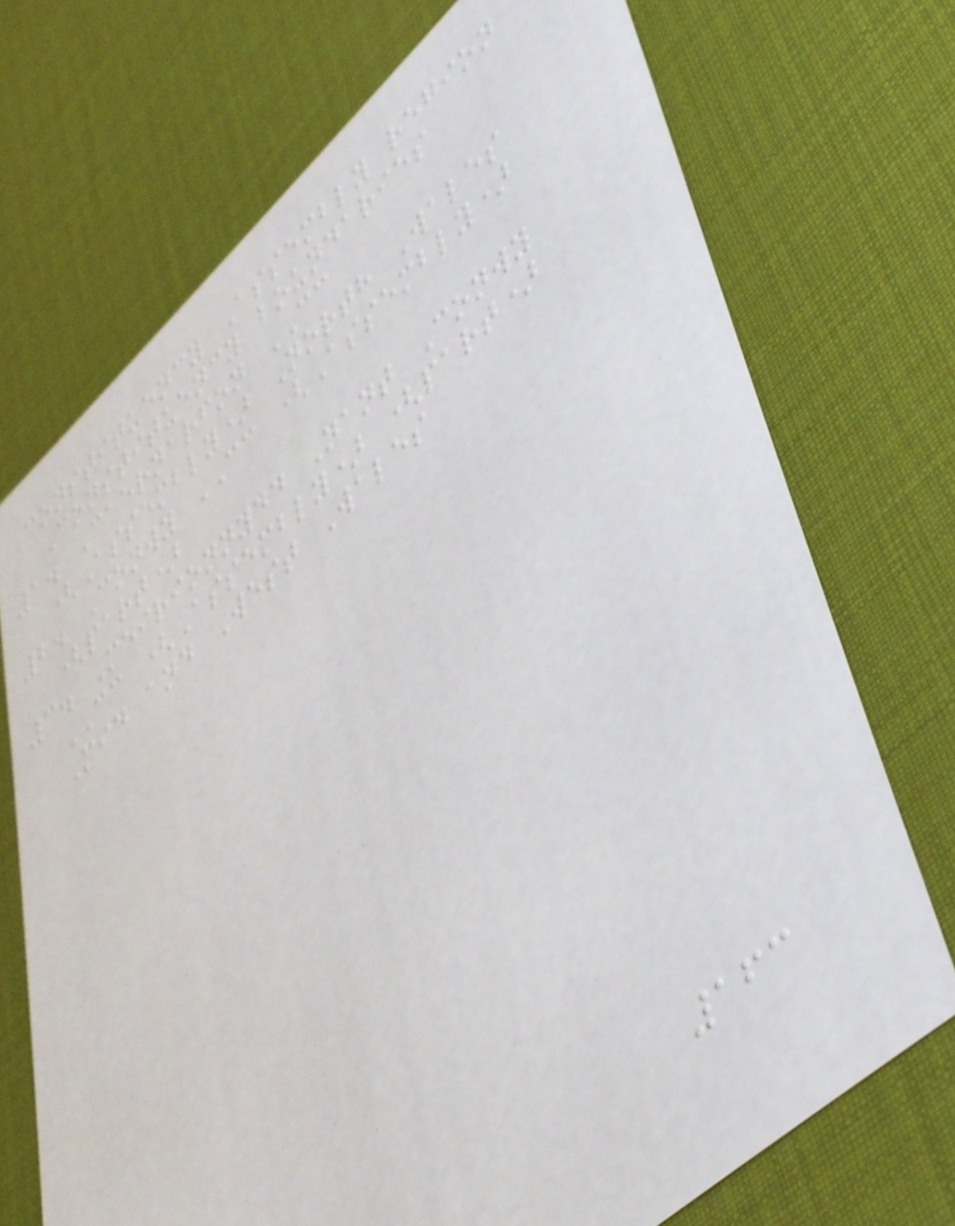Constituency Assembly region
Constituency boundaries
1. Caernarfon CC
(Assembly) North Wales
2. Conwy CC (Assembly)
(part)
3. Meirionnydd Nant Conwy
CC (Assembly) (part)
Mid and West Wales
163
